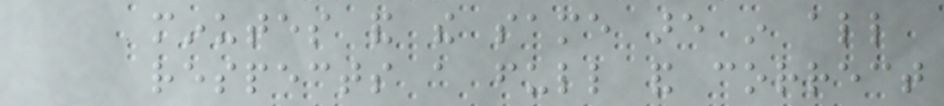minutes and the same are in all
respects a full and correct
